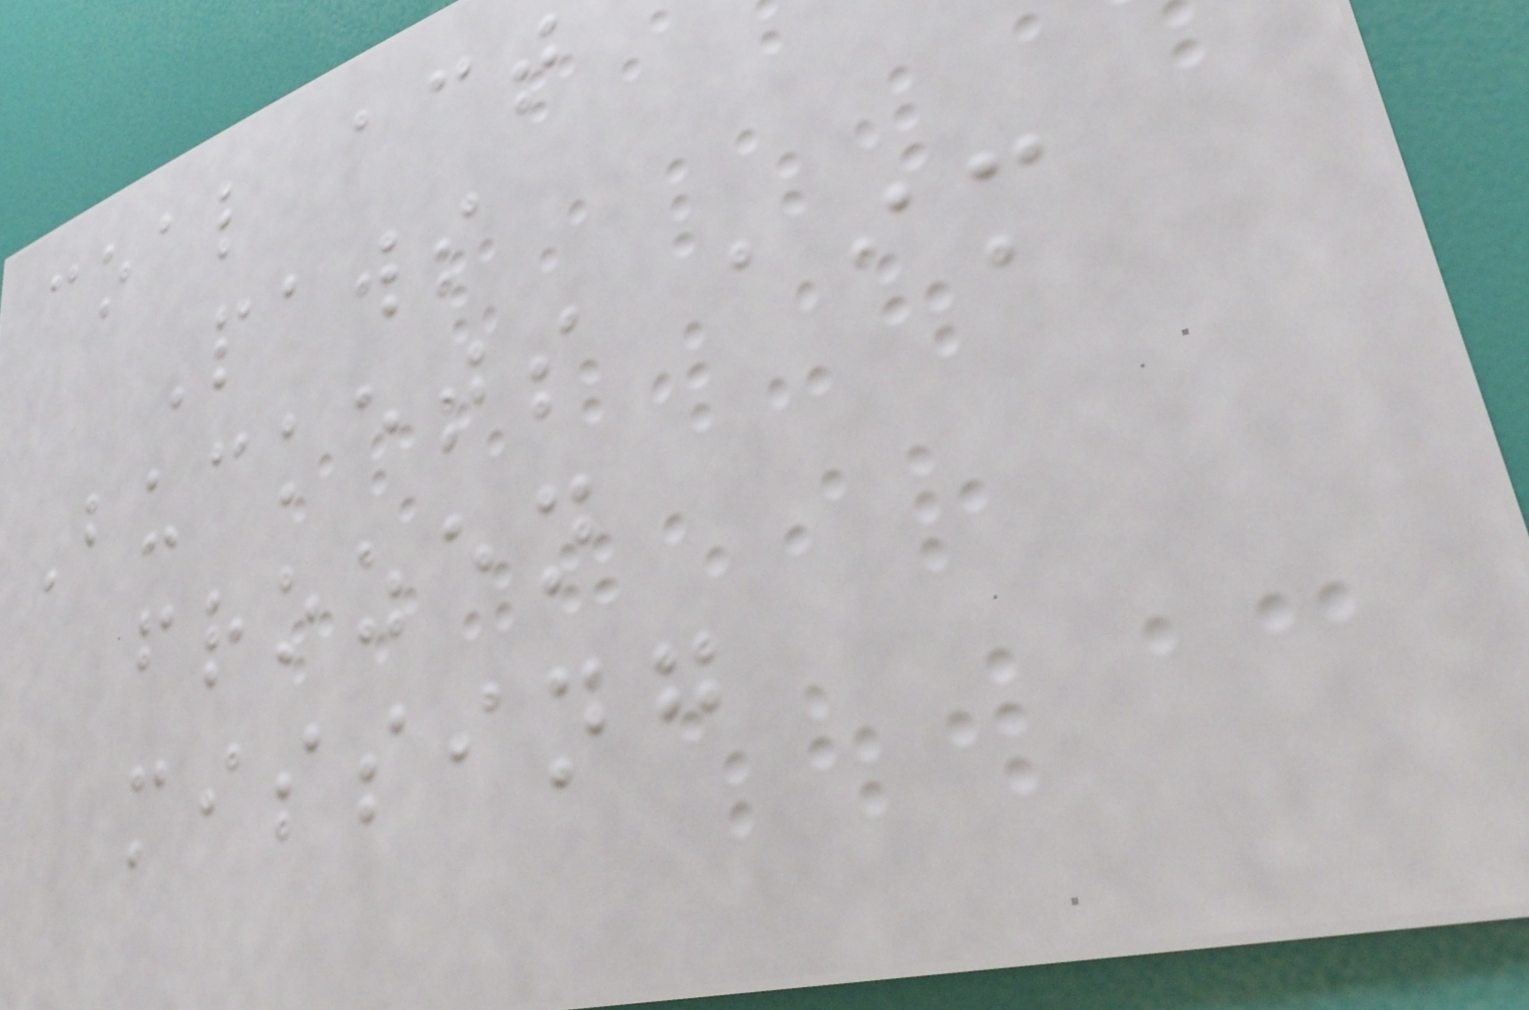coal act
Paws
Buckets aim
frozen
missing
